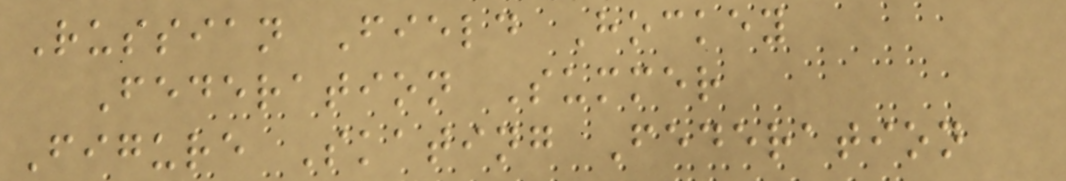Russian Field Hockey
Federation Summer
Figure Skating Federation
